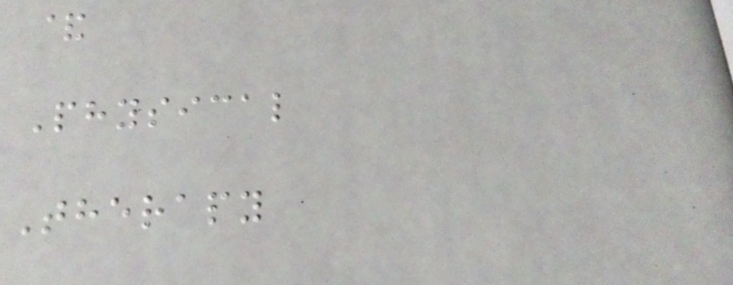&
Physical
Therapy
